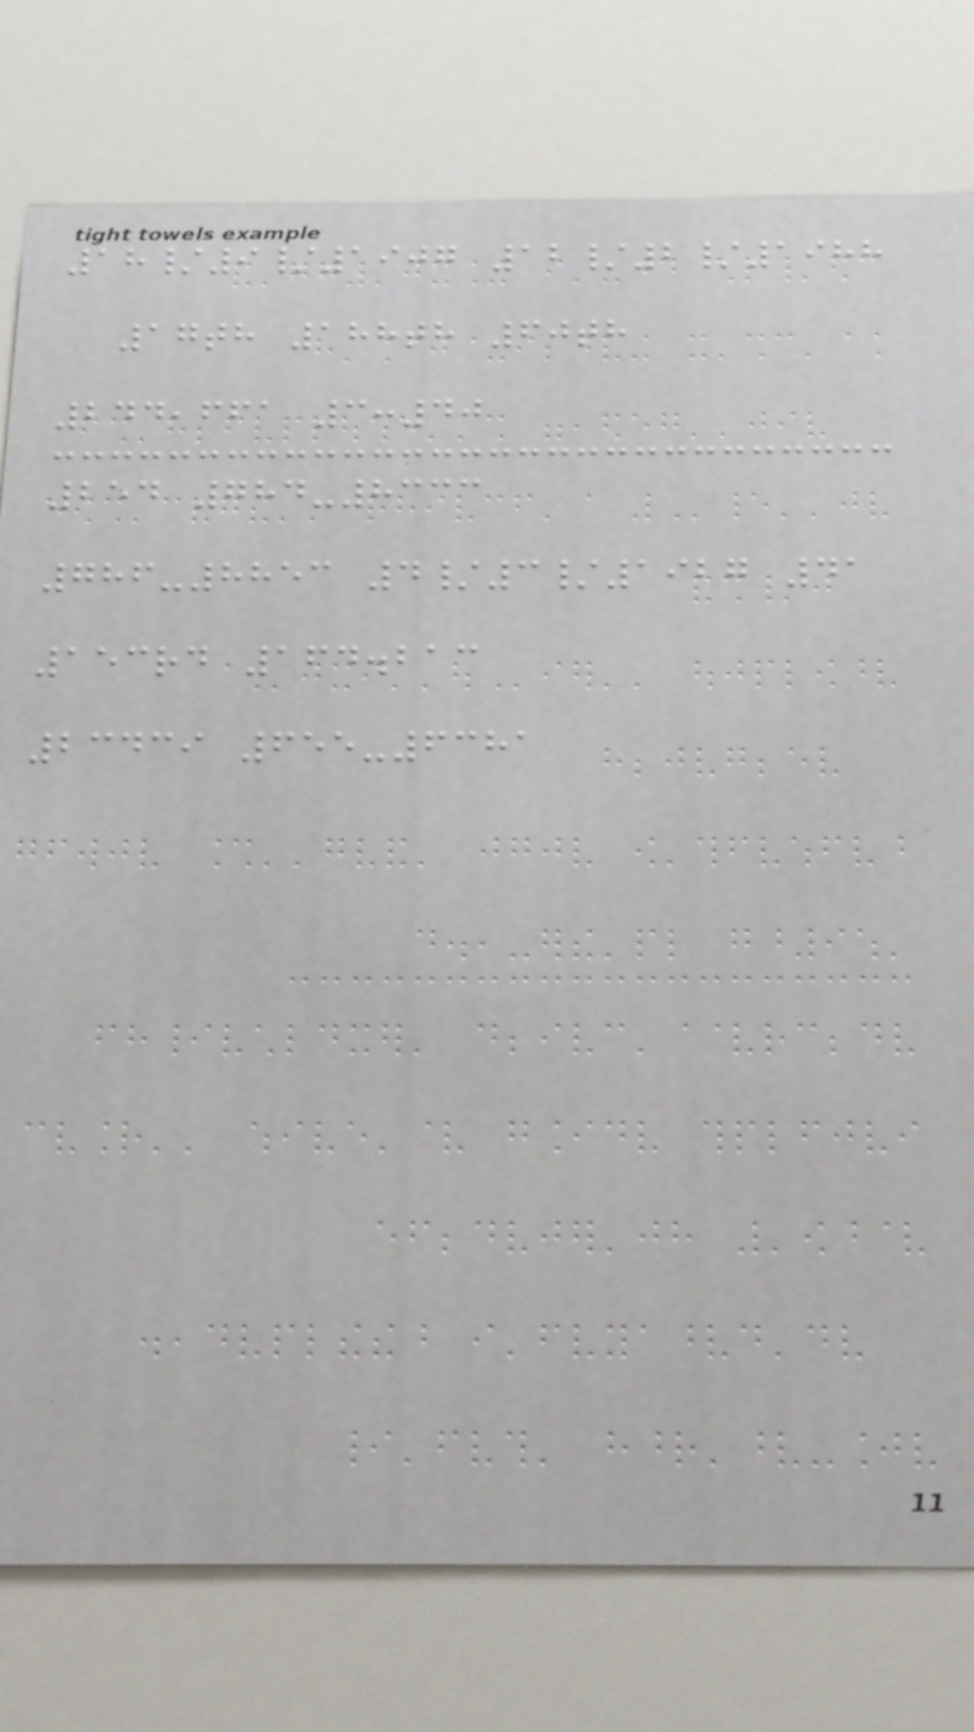18/9/1907 12/2/1988
17th 188th 60th
244,661 3:40
254 784-8333
786-8853 4/3/1927 41
153rd 164.213
23439 655-6381
